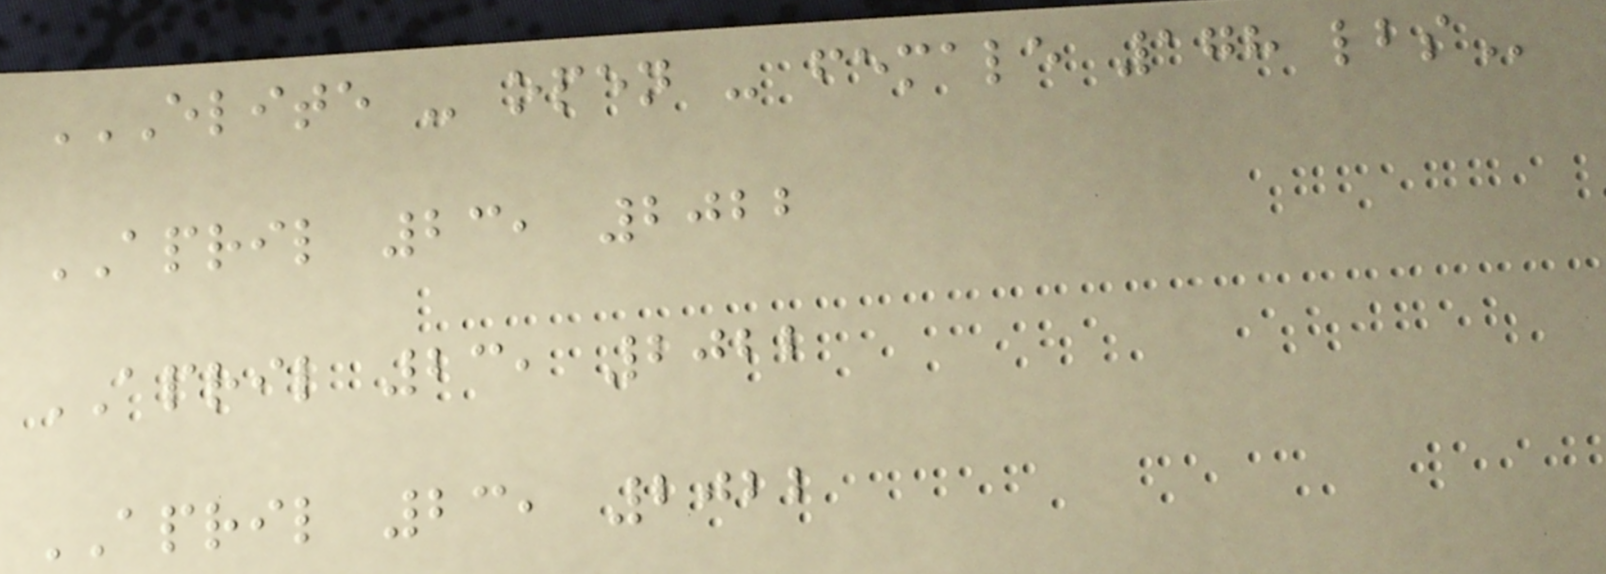ELITE - OPEN - FEMALE 178 LBS
APRIL 23, 2022
APRIL 23, 2022
APRIL 23, 2022
